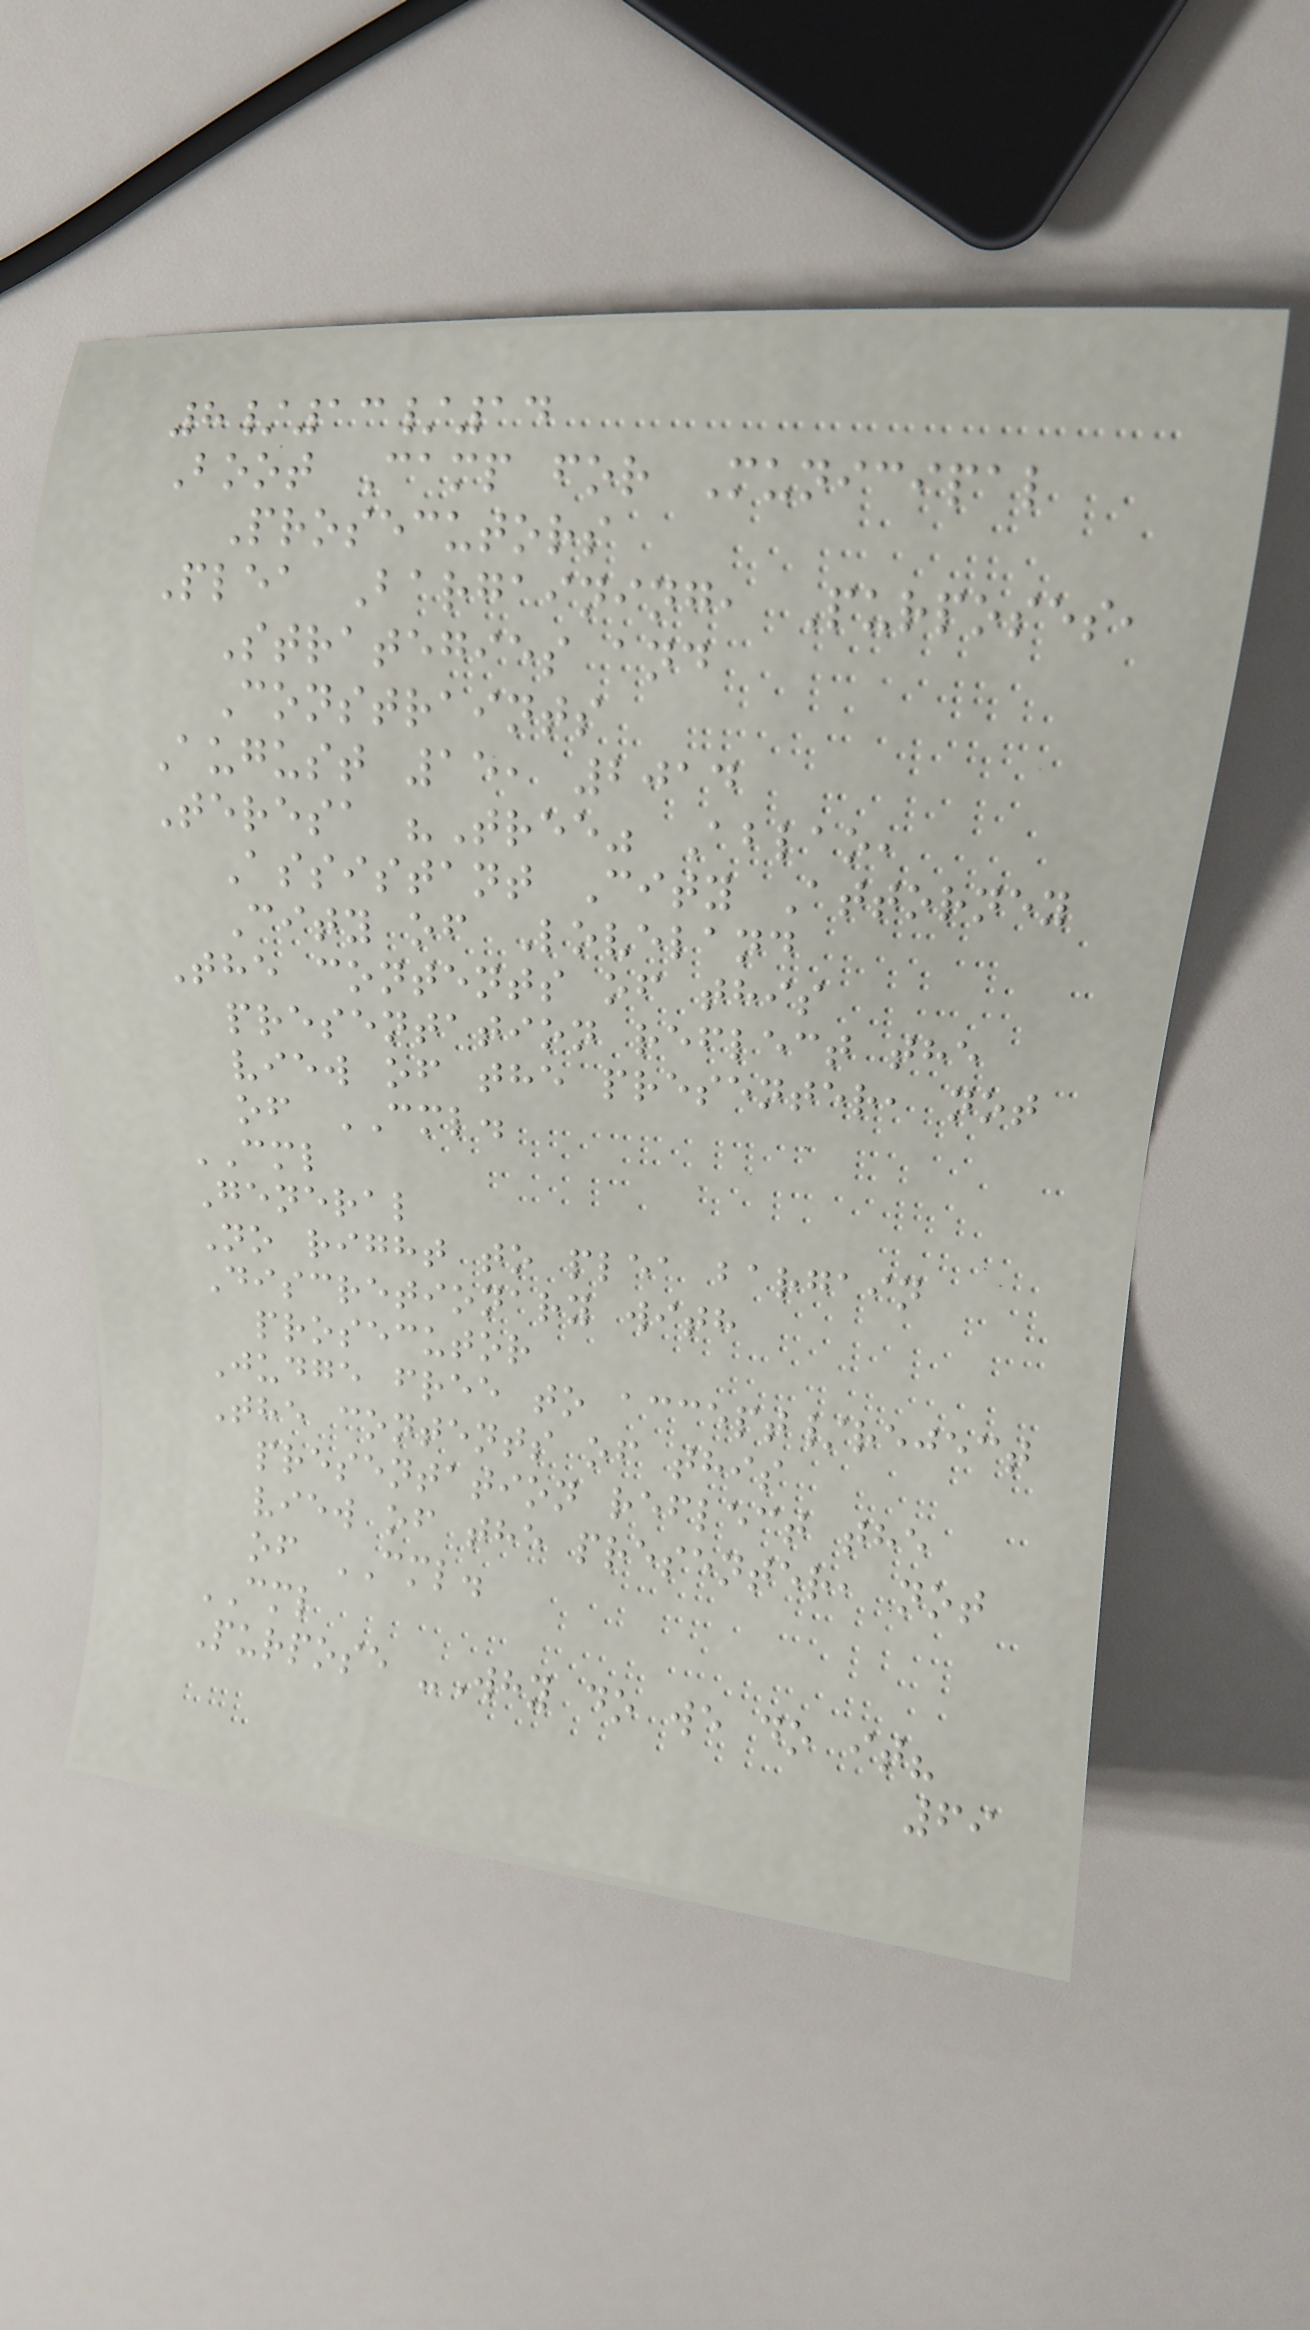8/13/14
Boot Camp for Municipal
Prosecutors
Plea Bargaining, Purposes,
Strategies and
Constraints
August 15, 2014
Teresa "Tree" Ablao,
Assistant City Attorney
City of Loveland
The contents of this
presentation reflect the
view of the presenter, not
of CML.
CML
General
No right to plea bargain
Discretionary with
prosecutor
Judge free to accept/reject
The contents of this
presentation reflect the
view of the presenter, not
of CML.
CML
Purpose -Why do we do it?
69
